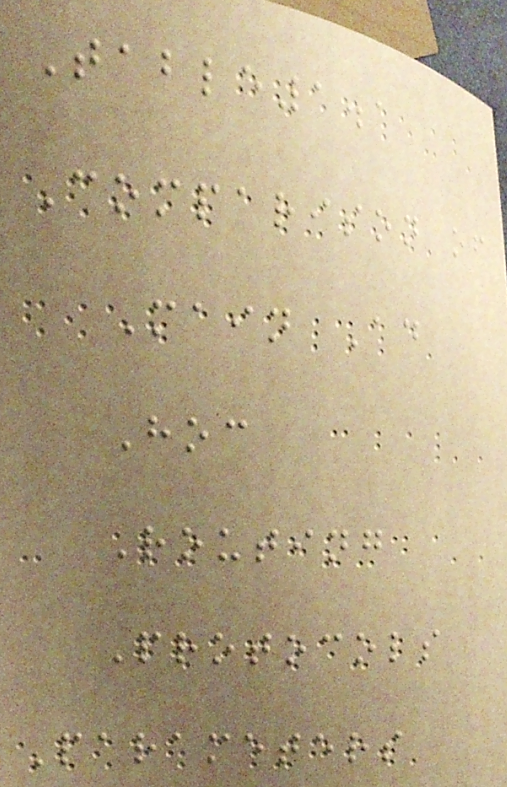Table1.1
Comparison of
Main Ad
Hoc
Routing
Protocols
Parameters
